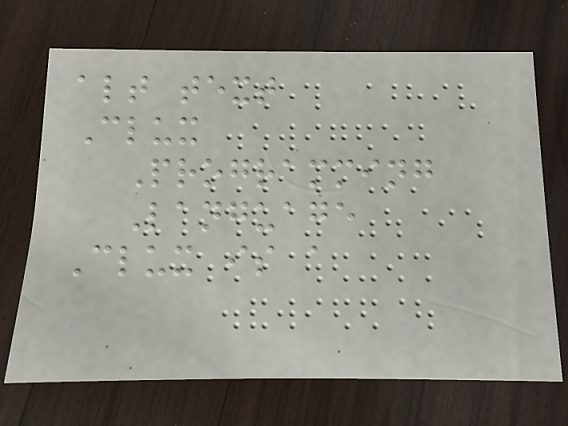alt text
Clux
Programming
Language
Clux is a
